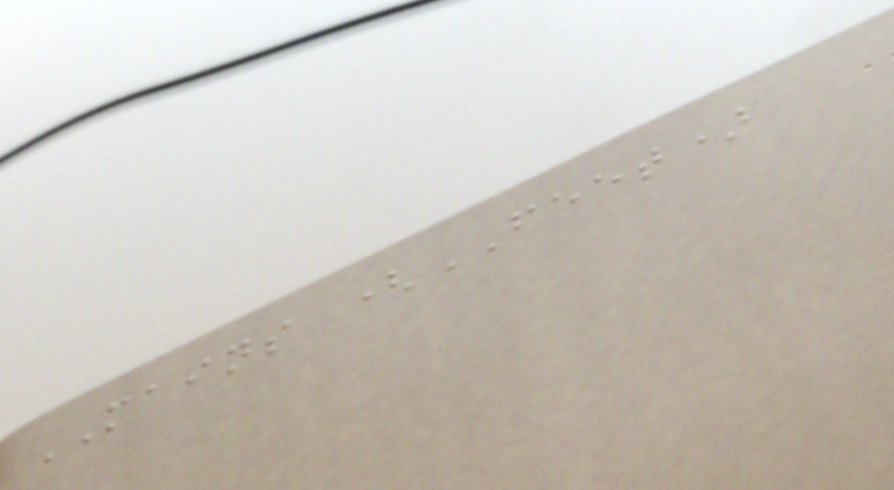MAINS (FEET)
